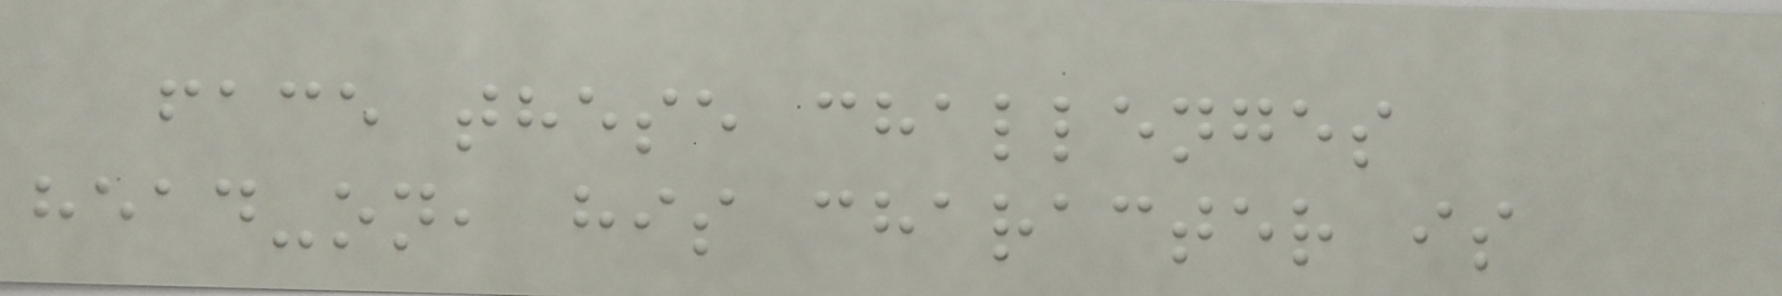face these challenges
head-on, his character is
